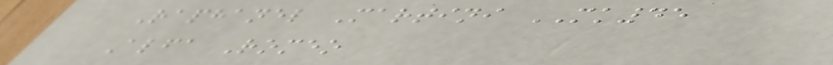Raphanel Martini MK45
Alfa Romeo
